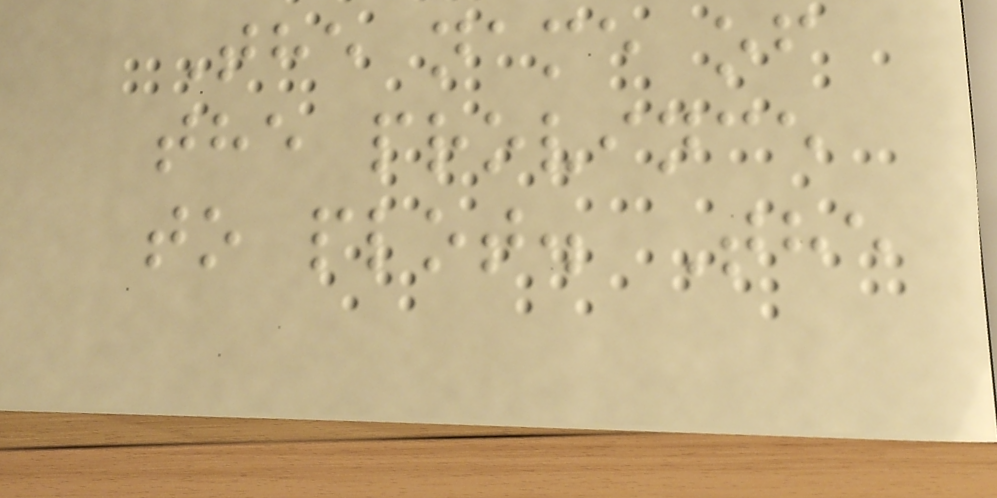The name of
the province
to plot. The
